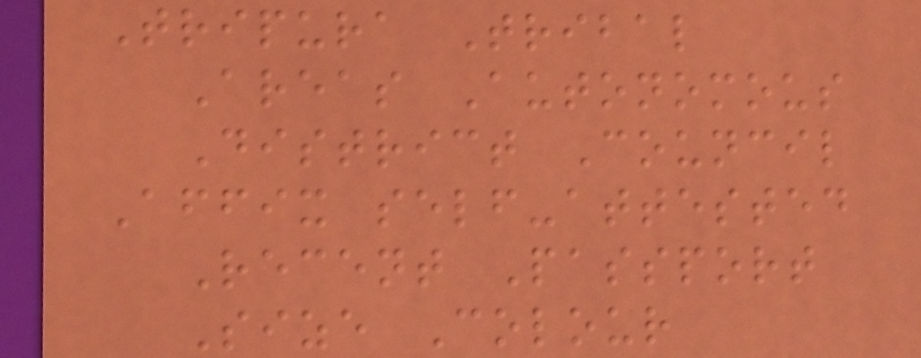Tripura Tribal
Areas Autonomous
District Council
Affix self-attested
Recent Passport
Size Colour
